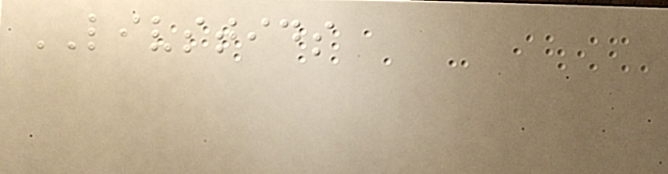LIVSTIDS
